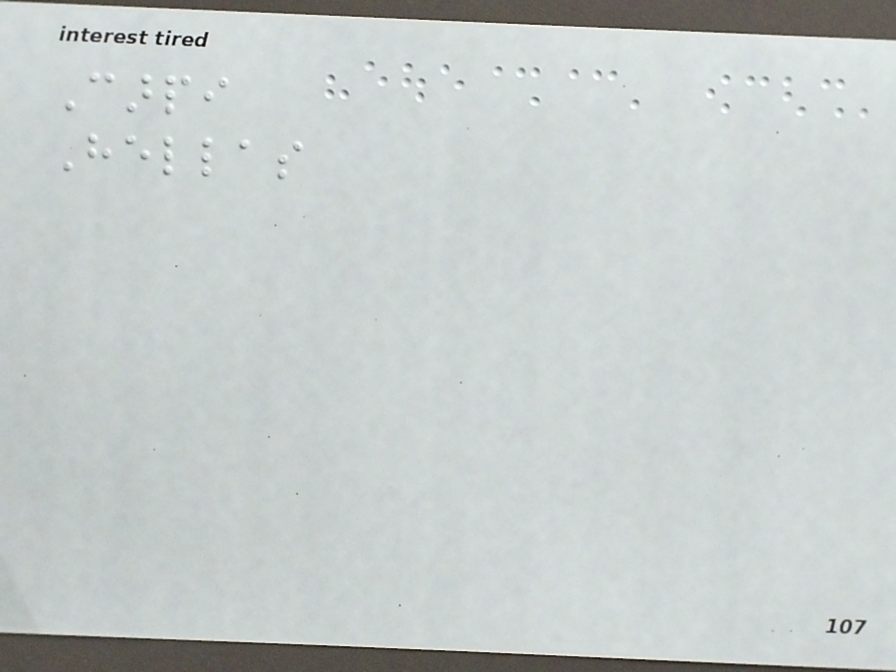Carpi
Hellas
